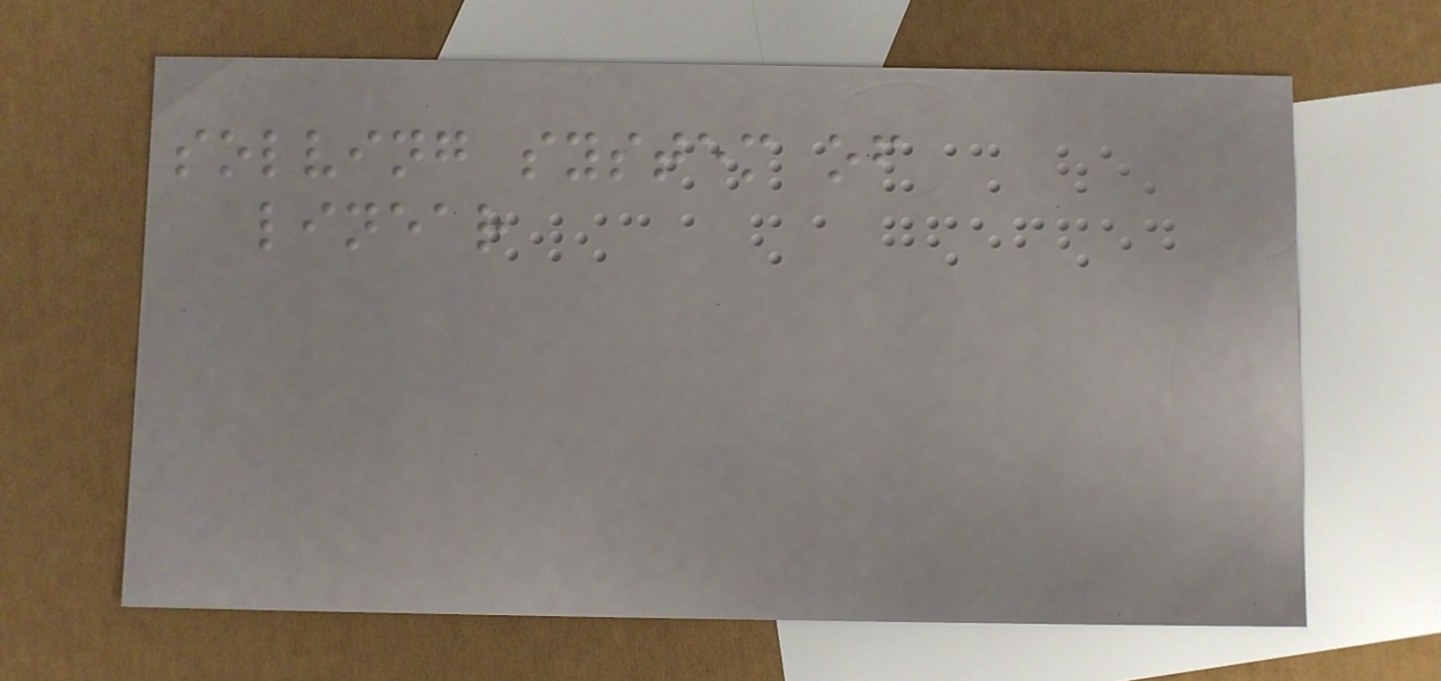solving system of
linear
